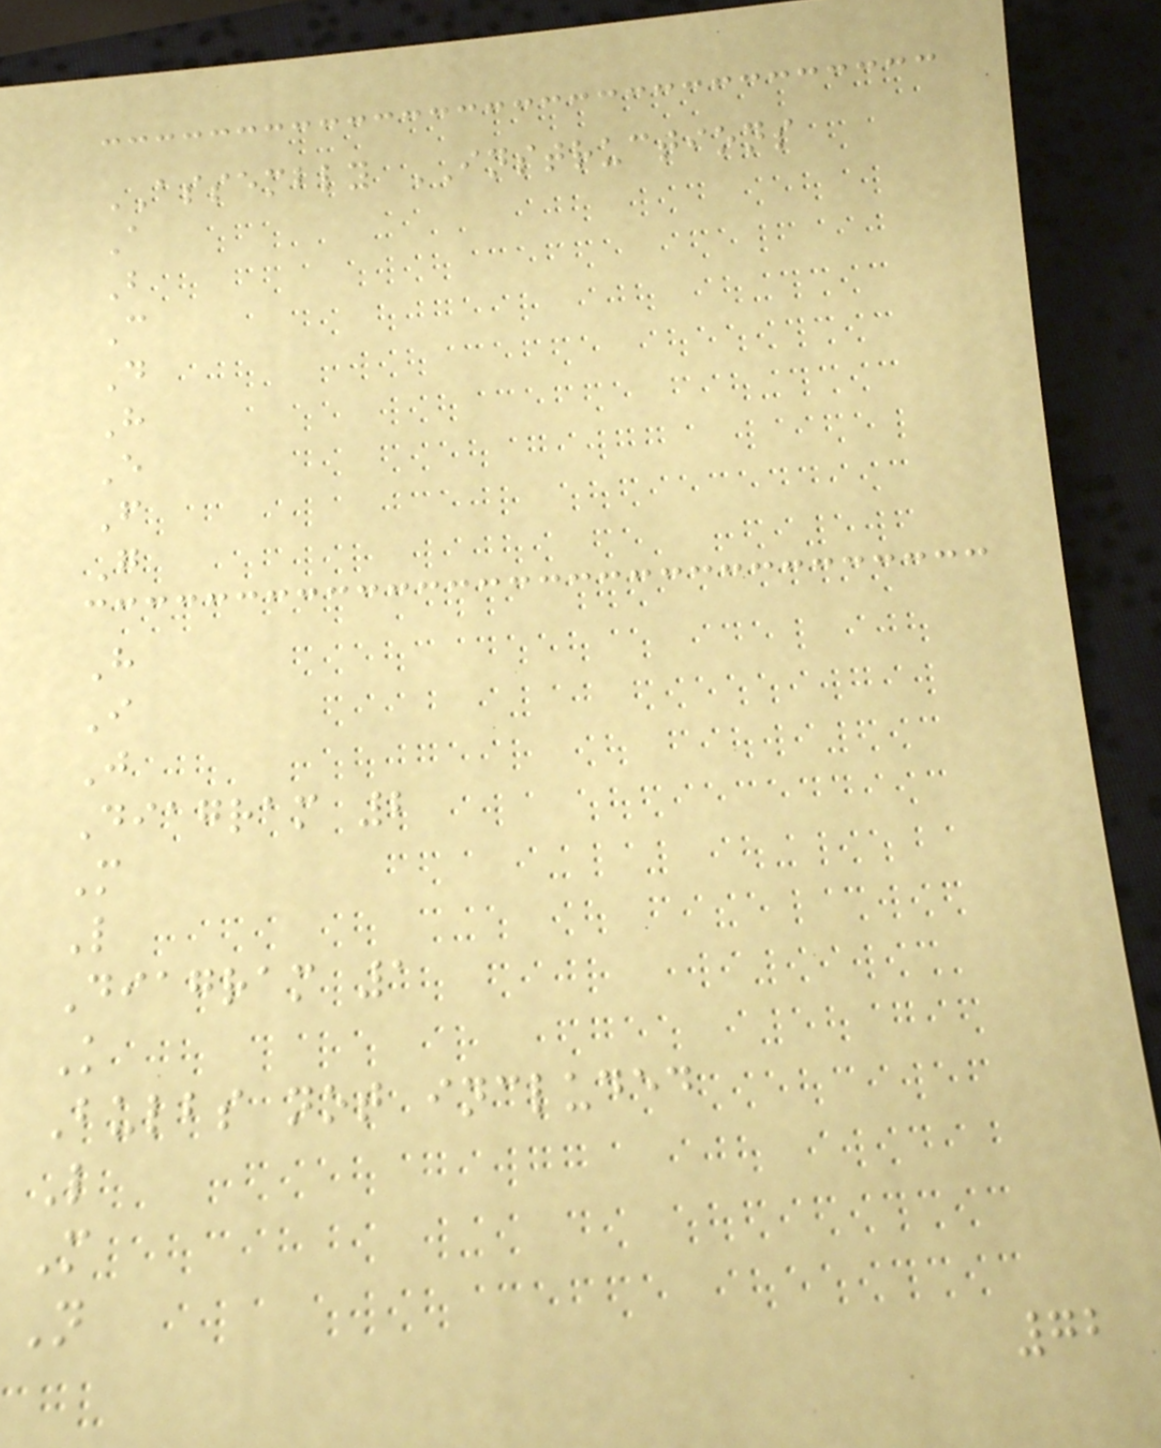ASSEMBLY INSTRUCTIONS
A
B
C
D
H
E
F
G
H
I
J
Diagram 2
M
L
Diagram 1
K
Bulbs not included
L
M
N
72
